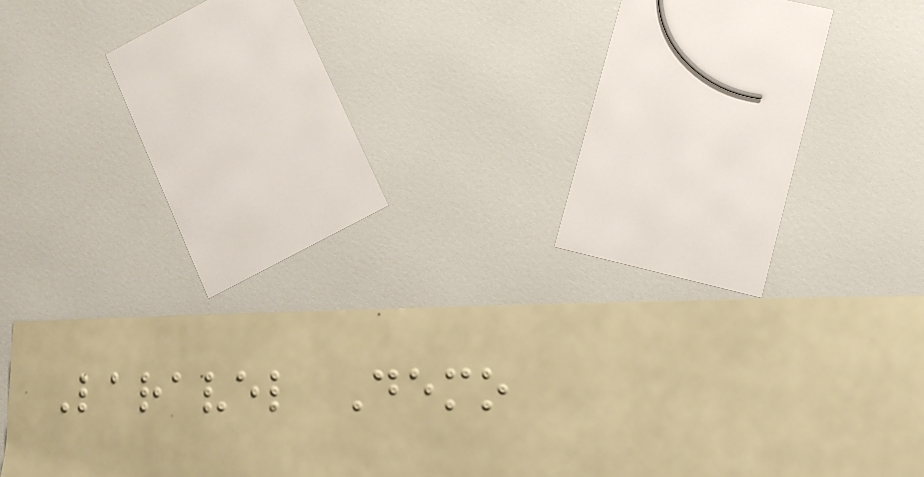Laravel Demo
